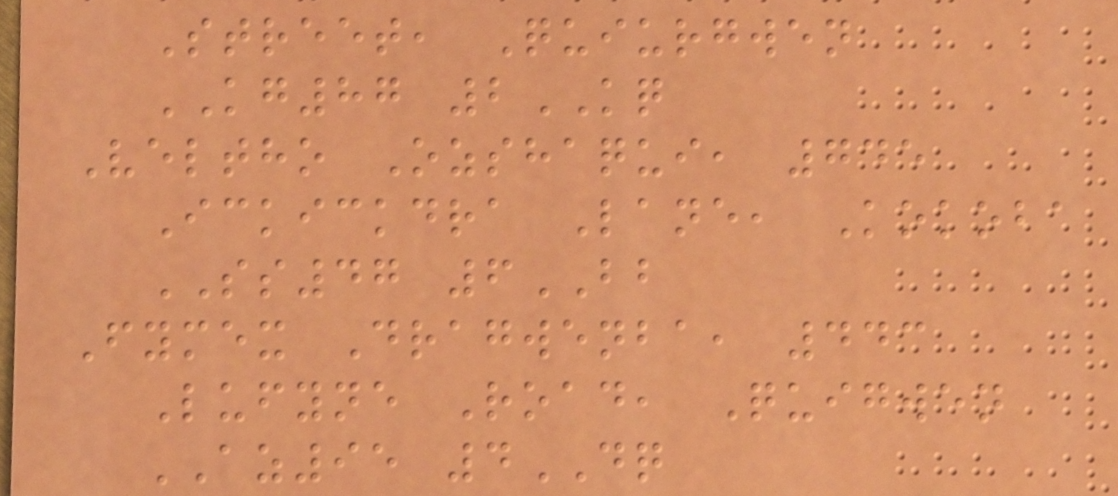Street, Quiurgwen
KG87 2KQ
Veltho Ozshaqui, 745
Ickickdra Lane, Kokoba
SS47 6BB
Fymex Dragwenba, 443
Lufyne Road, Quigwen
AZ95 4DQ
